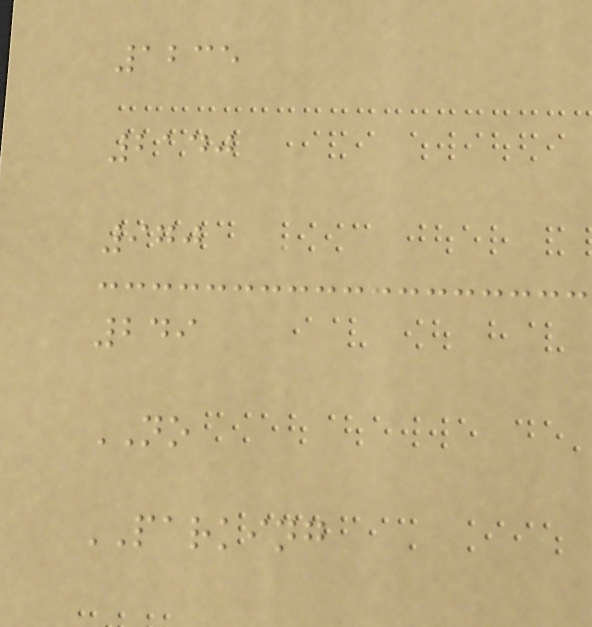1235
2140
970
249
NO
PARKING
